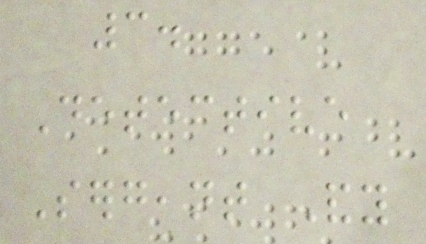3.
Detective
Sergeant Andy
